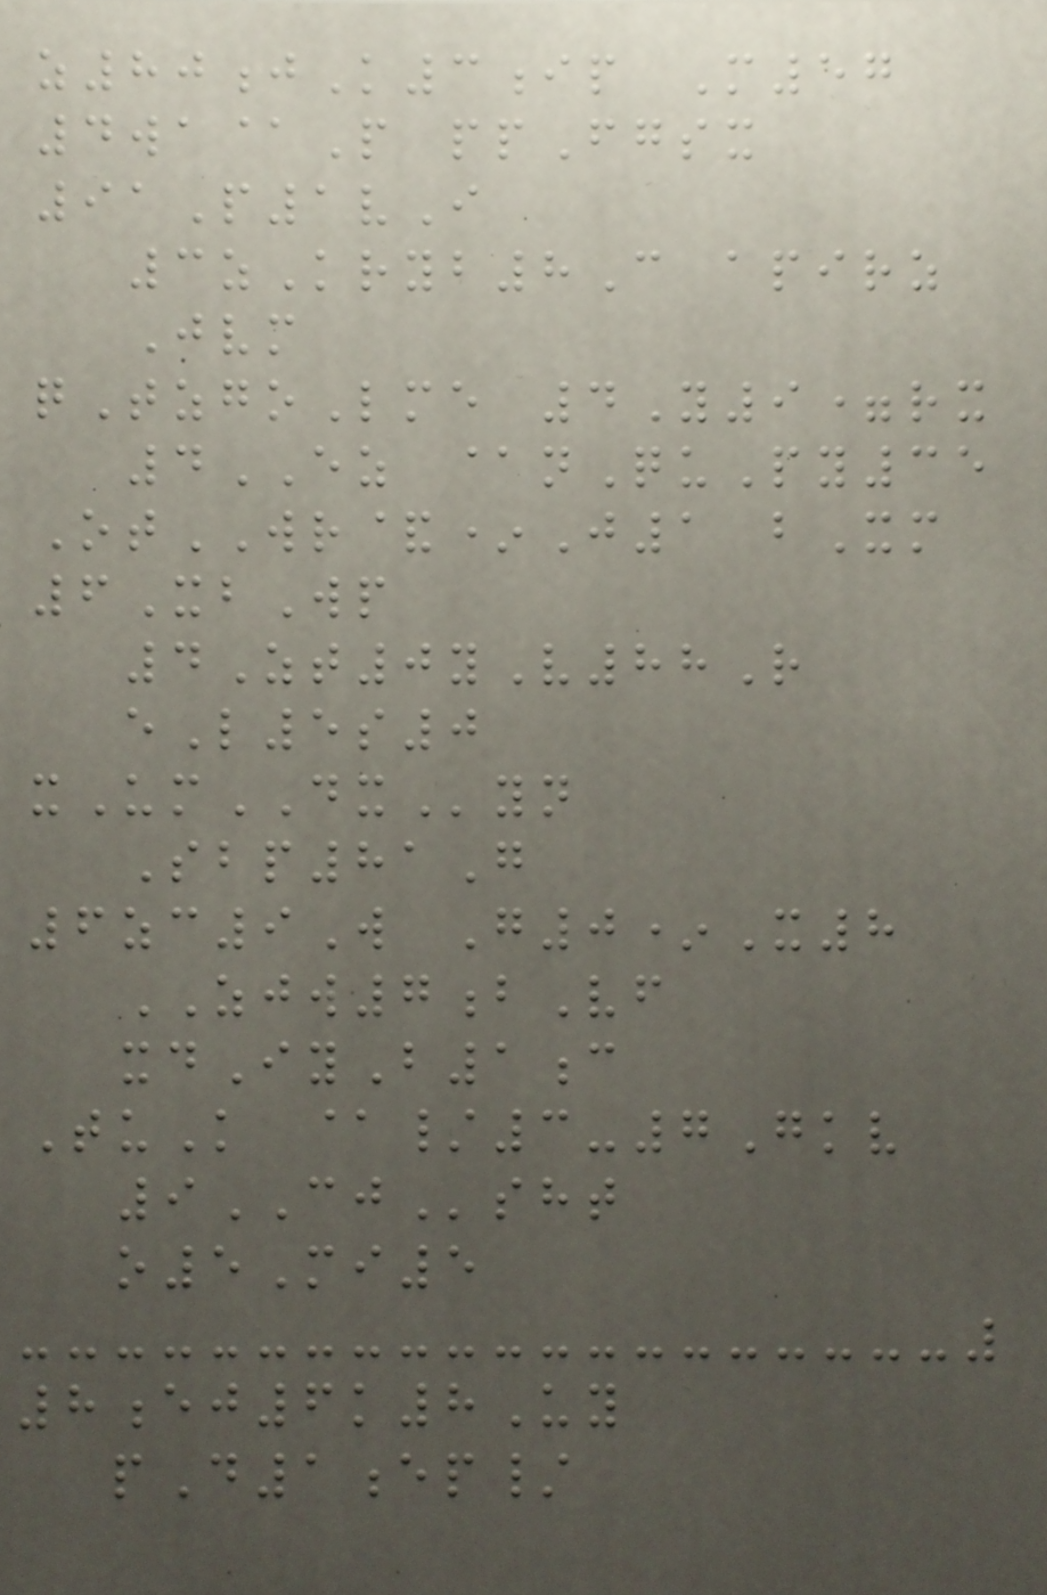z80jK3ip M57
4wa@P ppFgsx
91P1vI
3zKryb8C apirz
Jvm
qTzgoLme 4Y9=rx
4EZ @nQuPy35
OtWR&*J1 bXm
6XbWp
4Zt0yV88R
eL5s0
xUmDXyn
Sbp81G
6zc9W G0*X8
ZJW7bVf
xdIyB1c
TuK @/3-7Gkv
9CJsht
o5Mi5
8ej6k8Uy
pD1ep/
